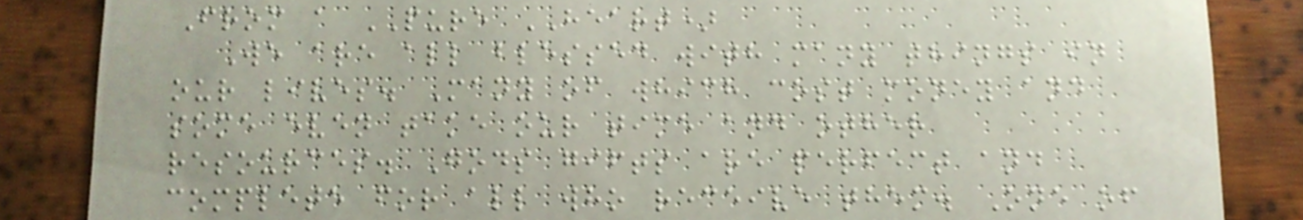From a PURE HEART)
We are all blessed with many things in
our lives. Many of which cost money and
some even take our time and other
resources. Gods gifts are perfect and
complete for all who receive them. One of
